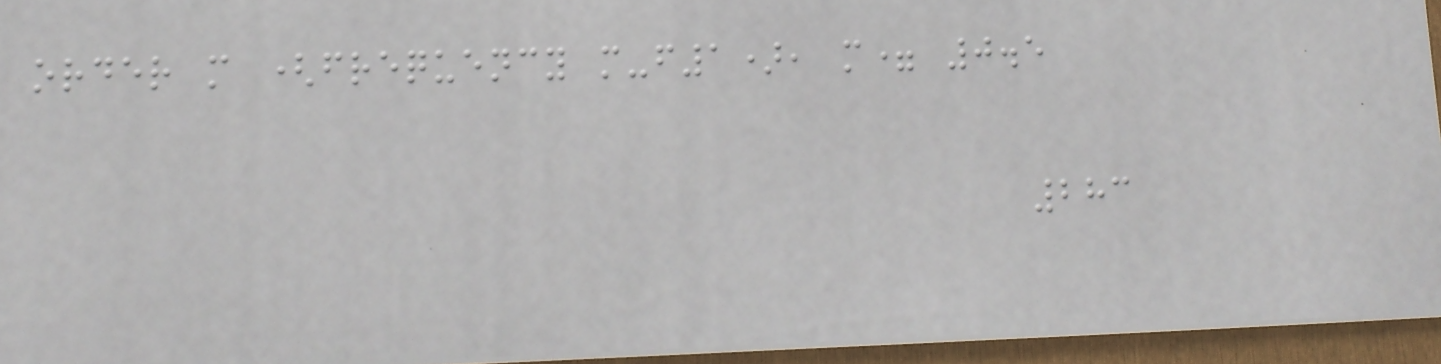order m (frequency m-f1), m= 0.5
283
